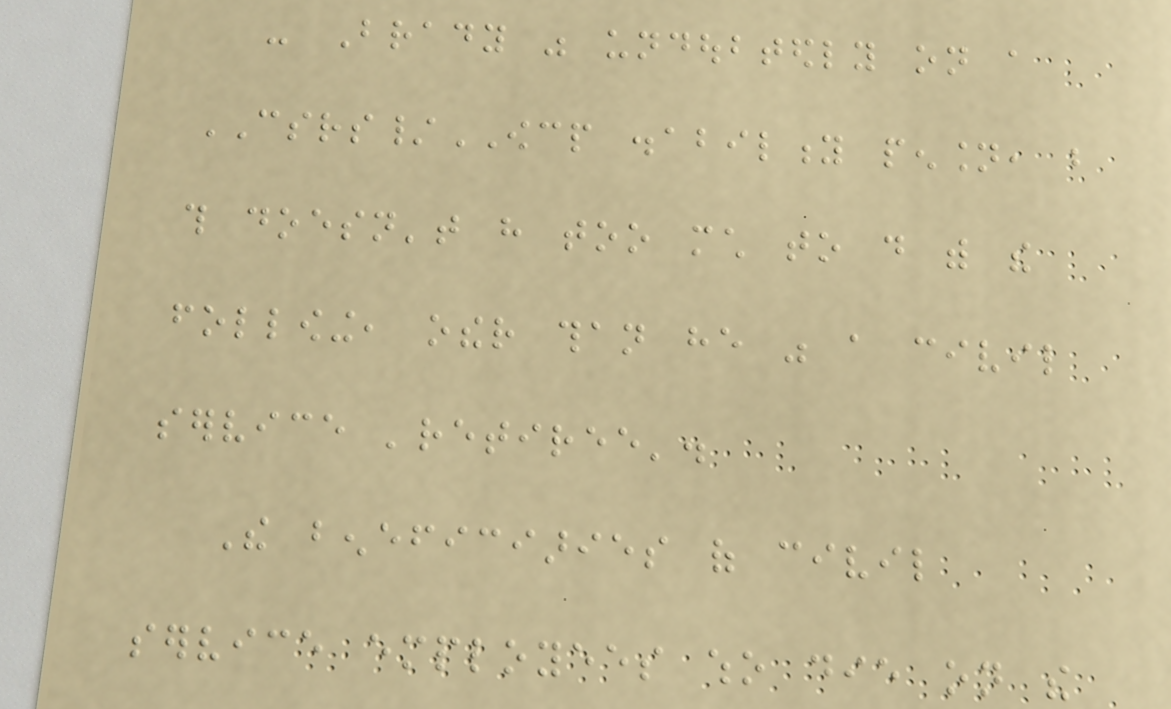- Brady was undoubtedly on a
CSRS/OWCP disability pension, but
this doesn't have too much to do with the
following, other than he was a civil
service 'retiree'.
The beneficiaries of civil
service employees who die on the
